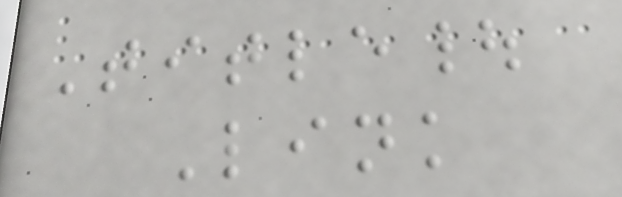Title|
Link
